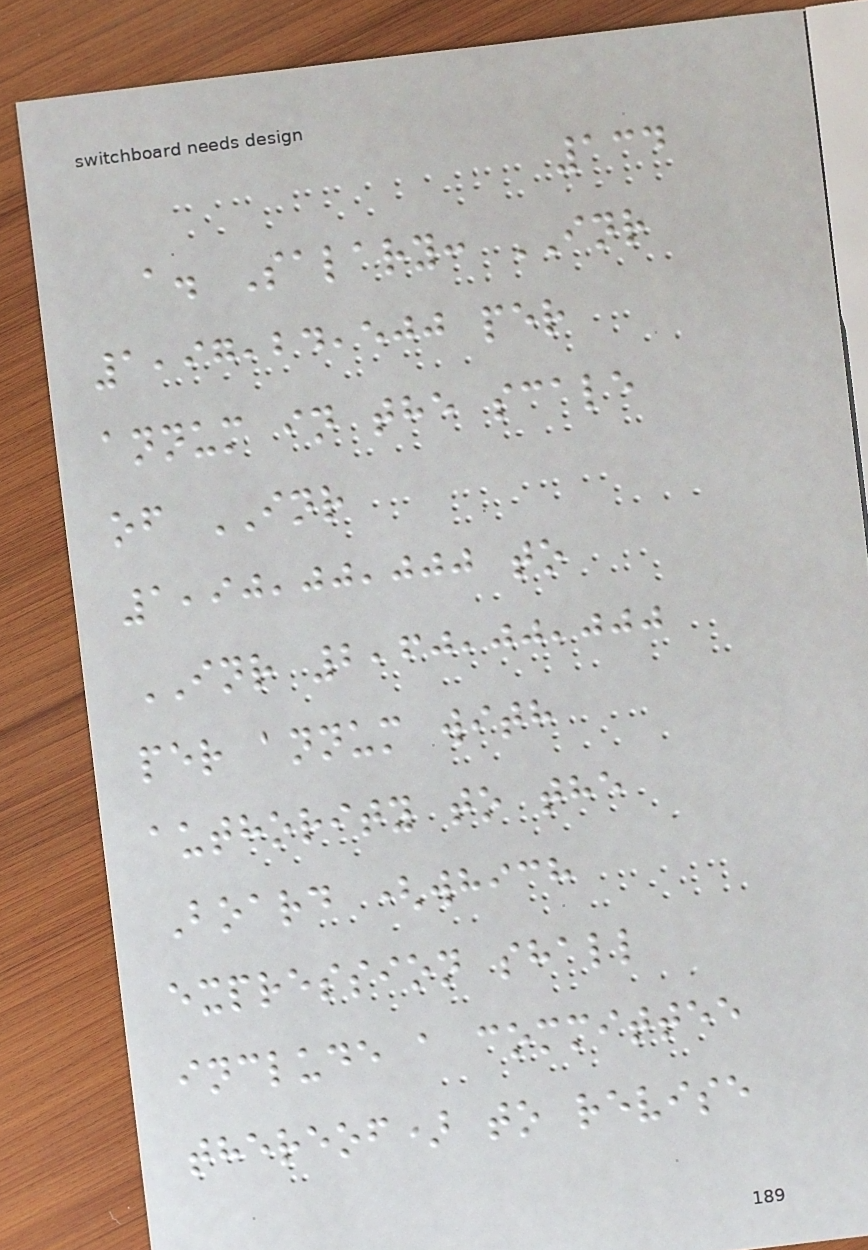134
a. Salary: INR
1,97,24,500 per
annum in the scale
of INR
1,90,00,000 to
INR 2,60,00,000
per annum with
authority to the
Board (which
expression shall
include a committee
thereof) to revise
